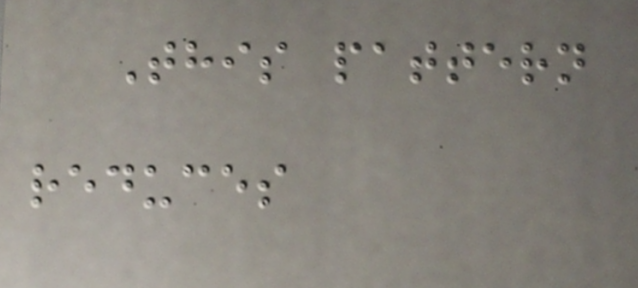This pattern
reduces
